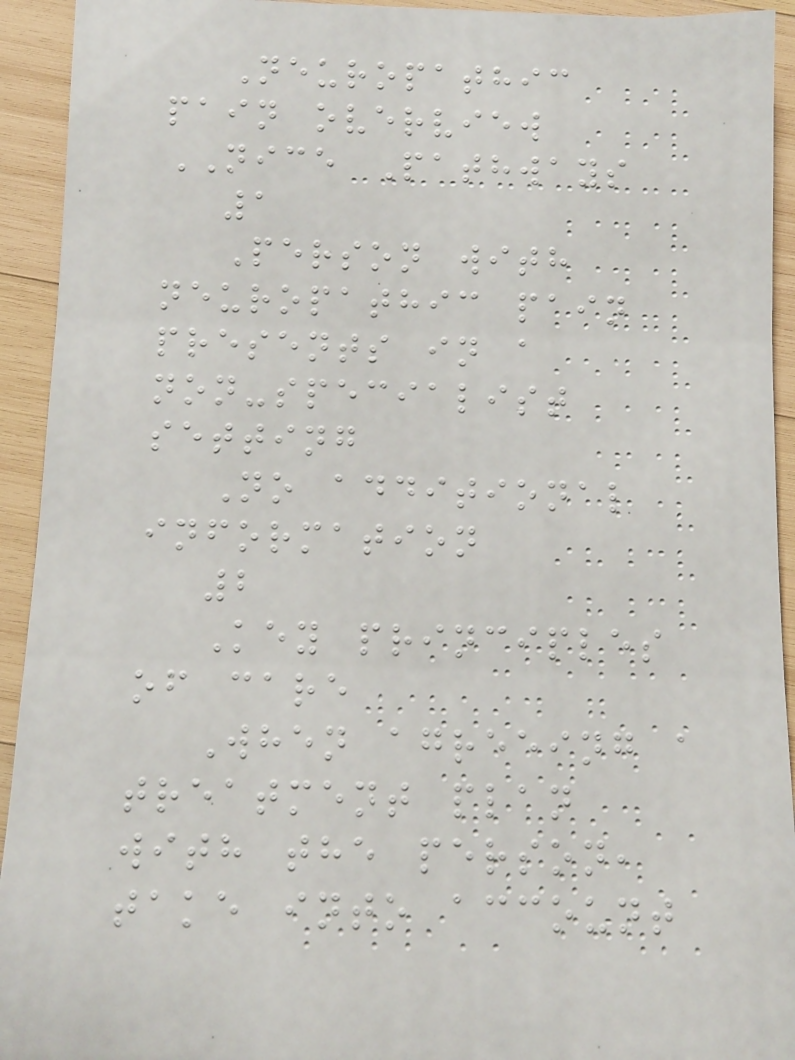Neuropathic
pain overview
NICE Pathways
1
Person with
neuropathic pain
presents in a
non-specialist
setting
No additional
information
2
Key principles
of care
When agreeing a
treatment plan
with the person,
take into account
